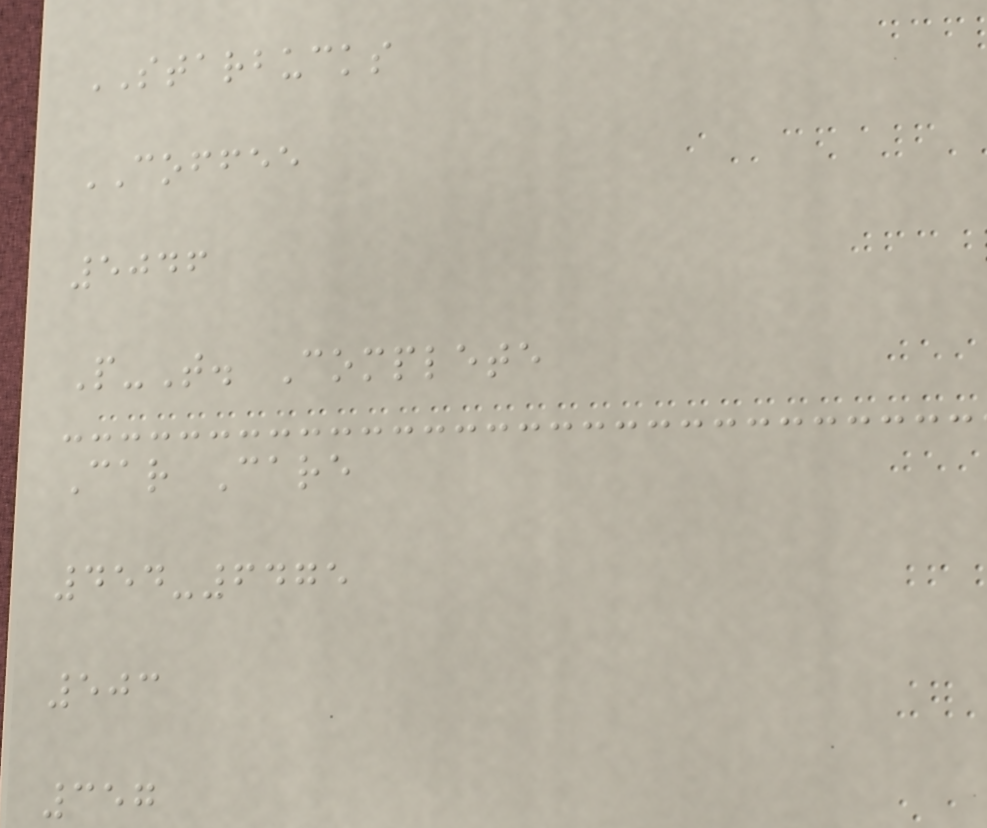STARBUCKS
COFFEE
5046
P-T. Complete
Car Care
454-6475
503
357
